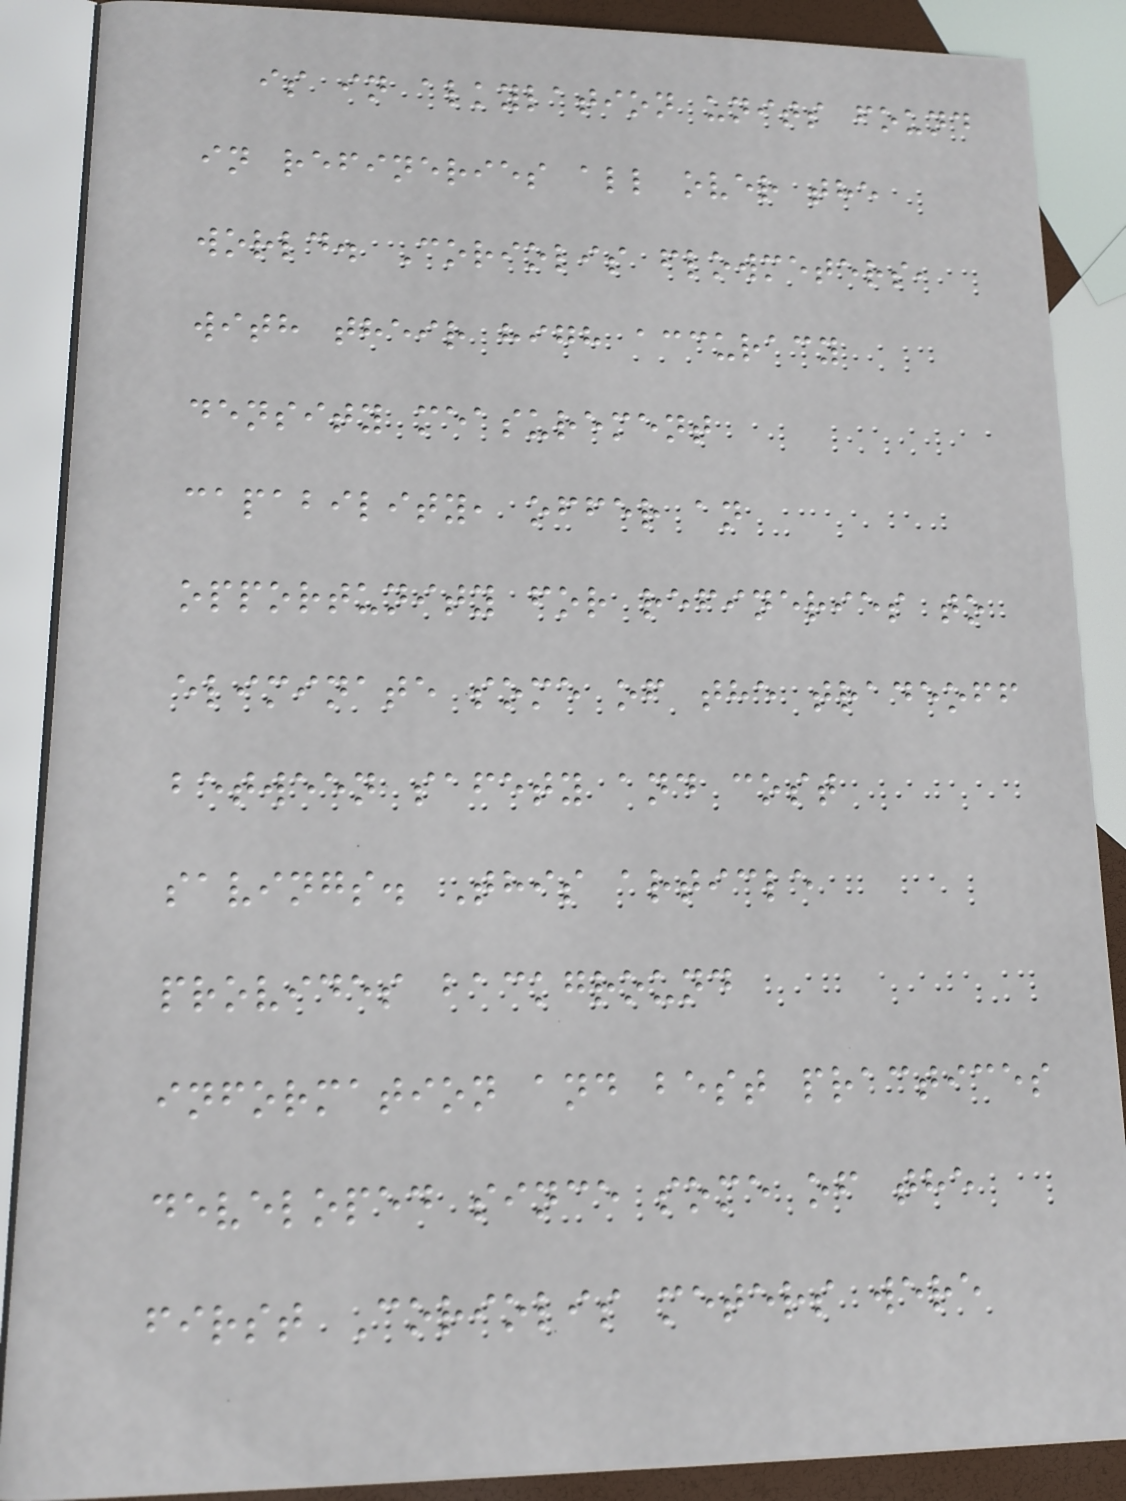is in alkylation units found
in refineries all over the
world. Coriolis flowmeters,
with their high accuracy
density measurement
capability, offer an
opportunity for refineries to
eliminate some of the tradeoff
between safety and cost
savings. This article
provides background
information and best practices
developed since some of the
first Coriolis meters were
